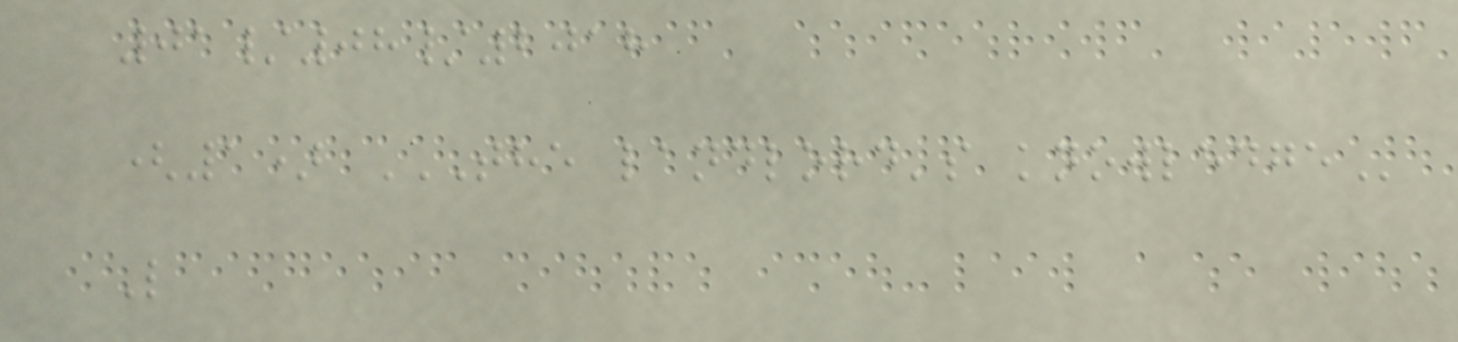01/08/2018
(1) THE LANDLORD'S KNOWLEDGE
L
